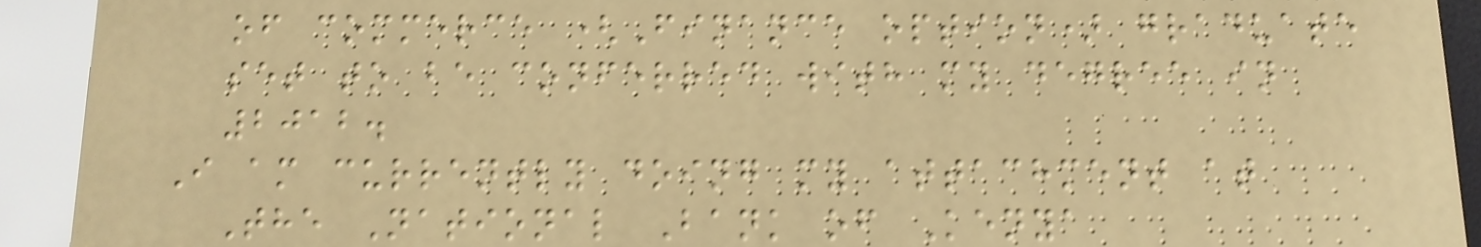of commerce (Finance option) graduate
set to be conferred with my degree in
2012.
I am currently doing my attachment at
The National Bank of Kenya
